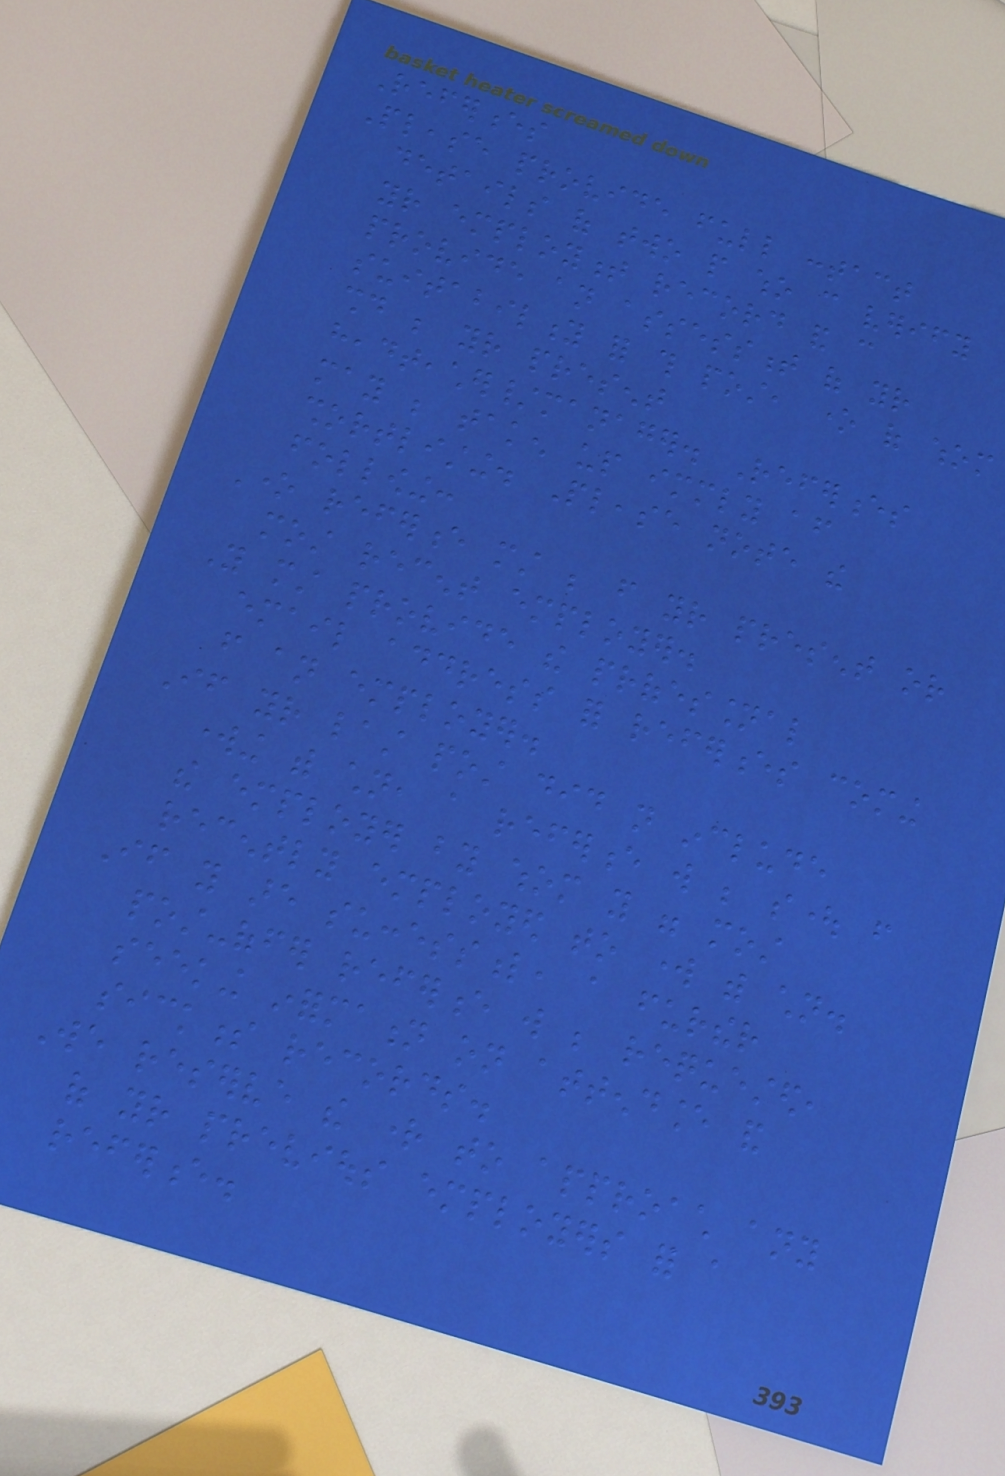References
Please provide full contact
details of two people who can verify
your employment record and can
provide an assessment of your
suitability for this post, one of whom
should be your present
headteacher/manager. References
may be taken up immediately after
shortlisting. Please note the
following:
One reference must be from your present or
most recent employer.
You must provide the professional
email address for references coming
from an employer.
If your last post did not include
working with children, a reference will be sought from
the employer by whom you were most
recently employed to work with children.
If you are successful, a further
post-offer reference will be requested,
seeking information on attendance and
sickness records.
We reserve the right to approach any
of your previous employers for a
reference.
